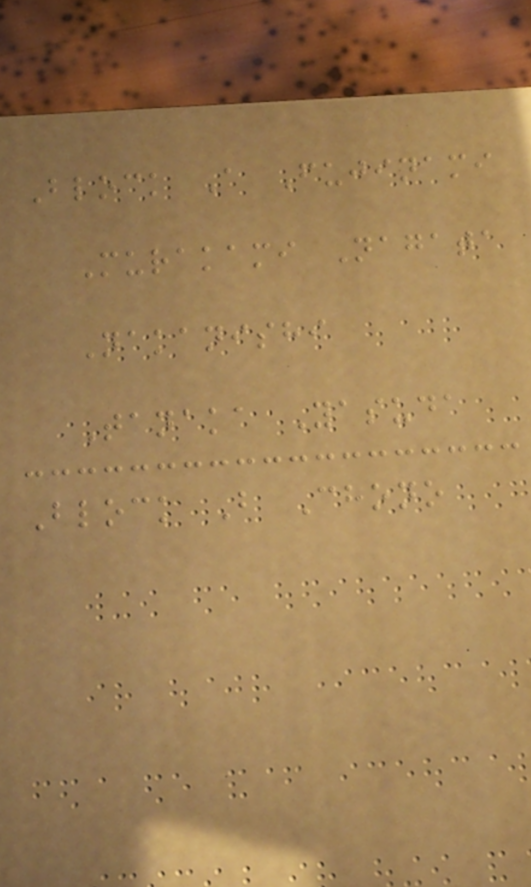Block A Fujinami
Murakami Nagata
Nakanishi
Tanaka Yasuda
Block B Chono
